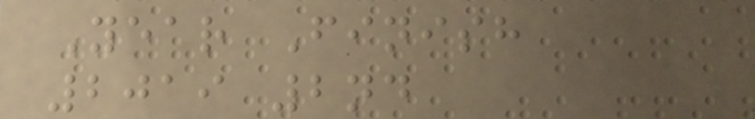Year Finish
2019 2nd
